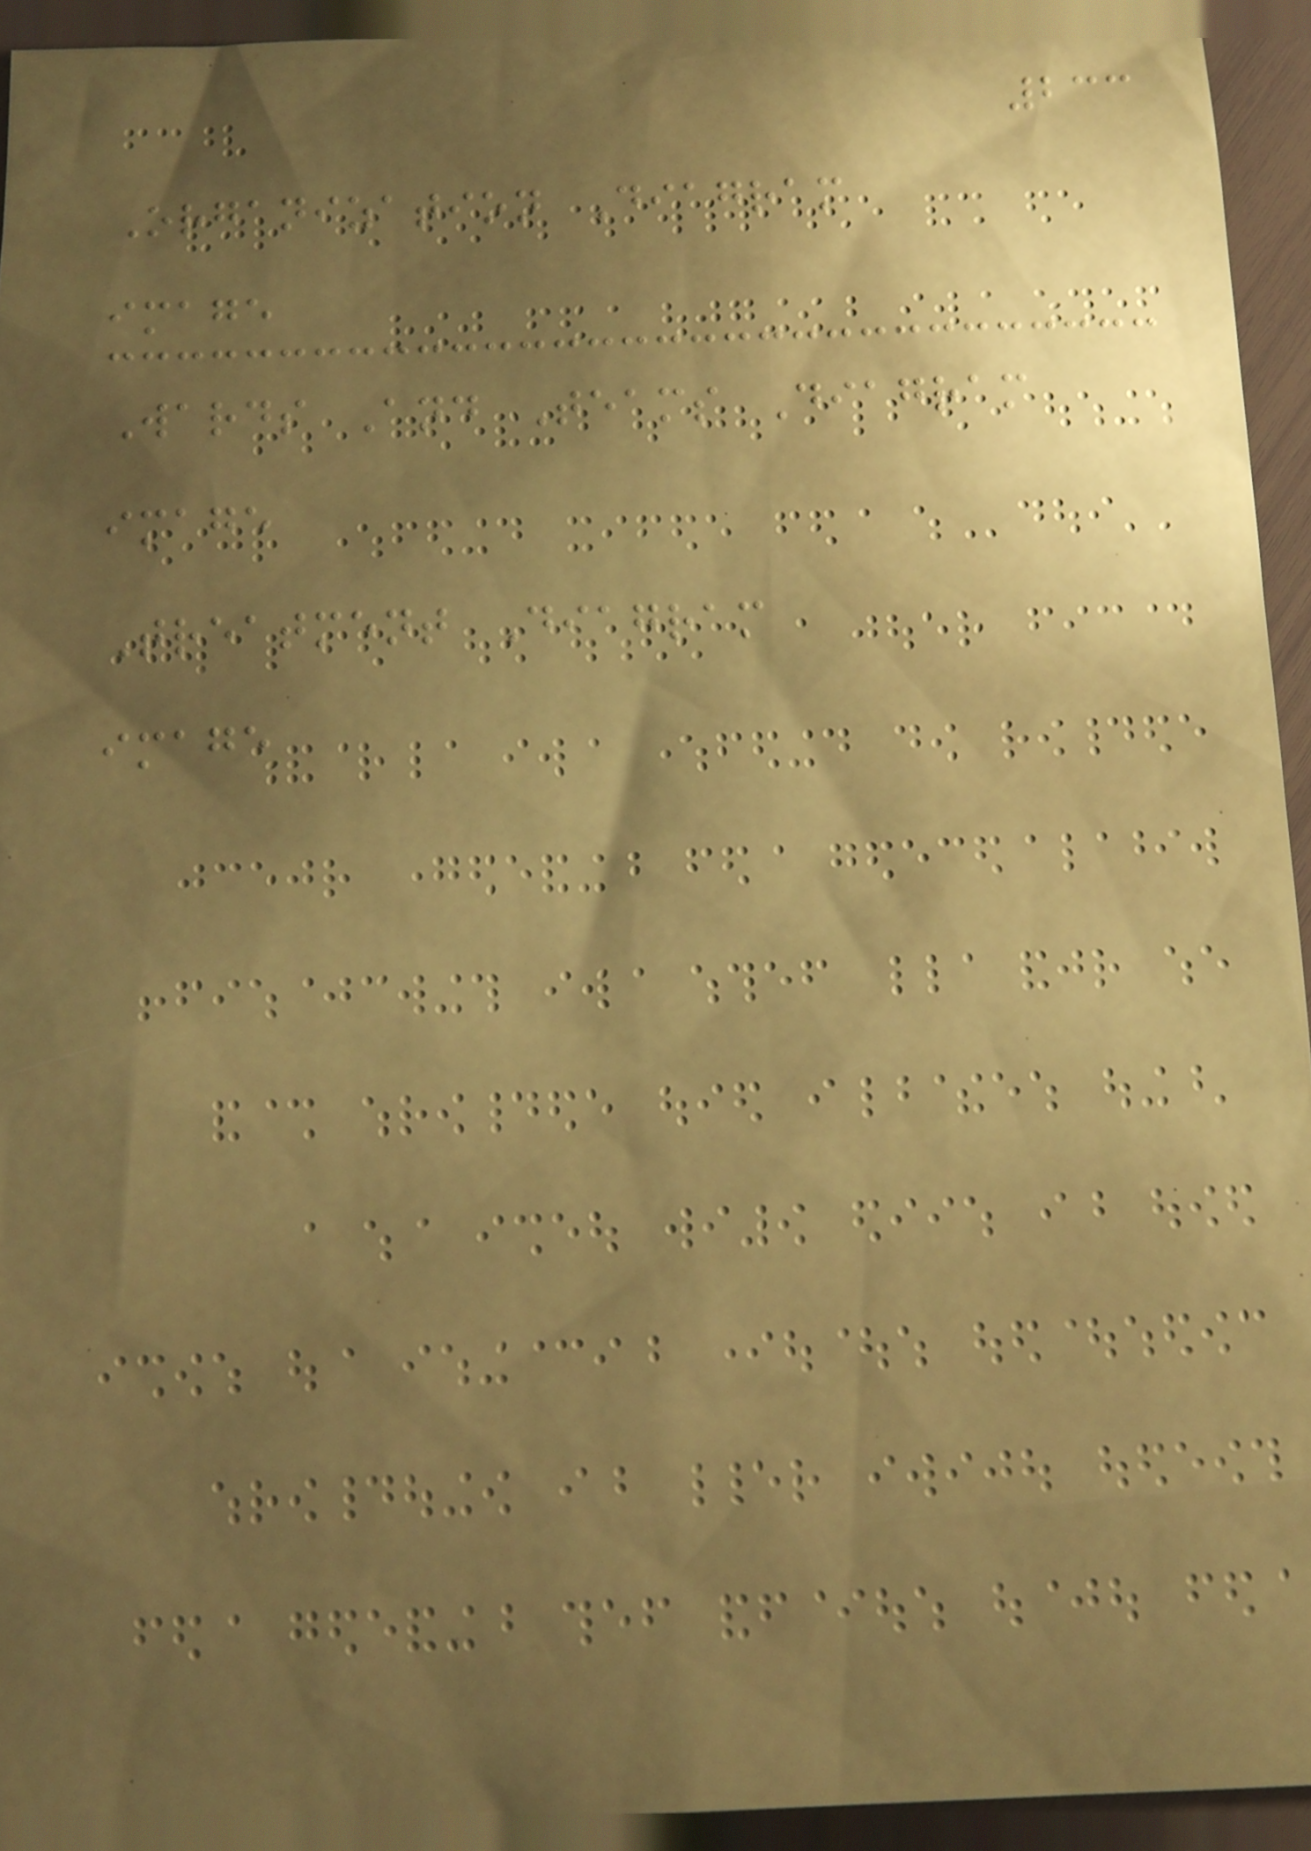233
Organization Diagram
image
Wards And Teams Diagram
image
Treatment Diagram
image
